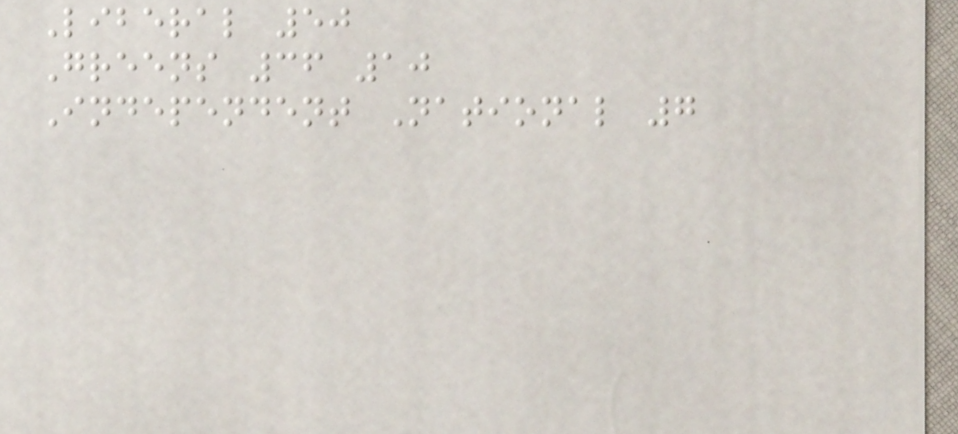Liberal 50
Greens 36 10
Independent National 7
